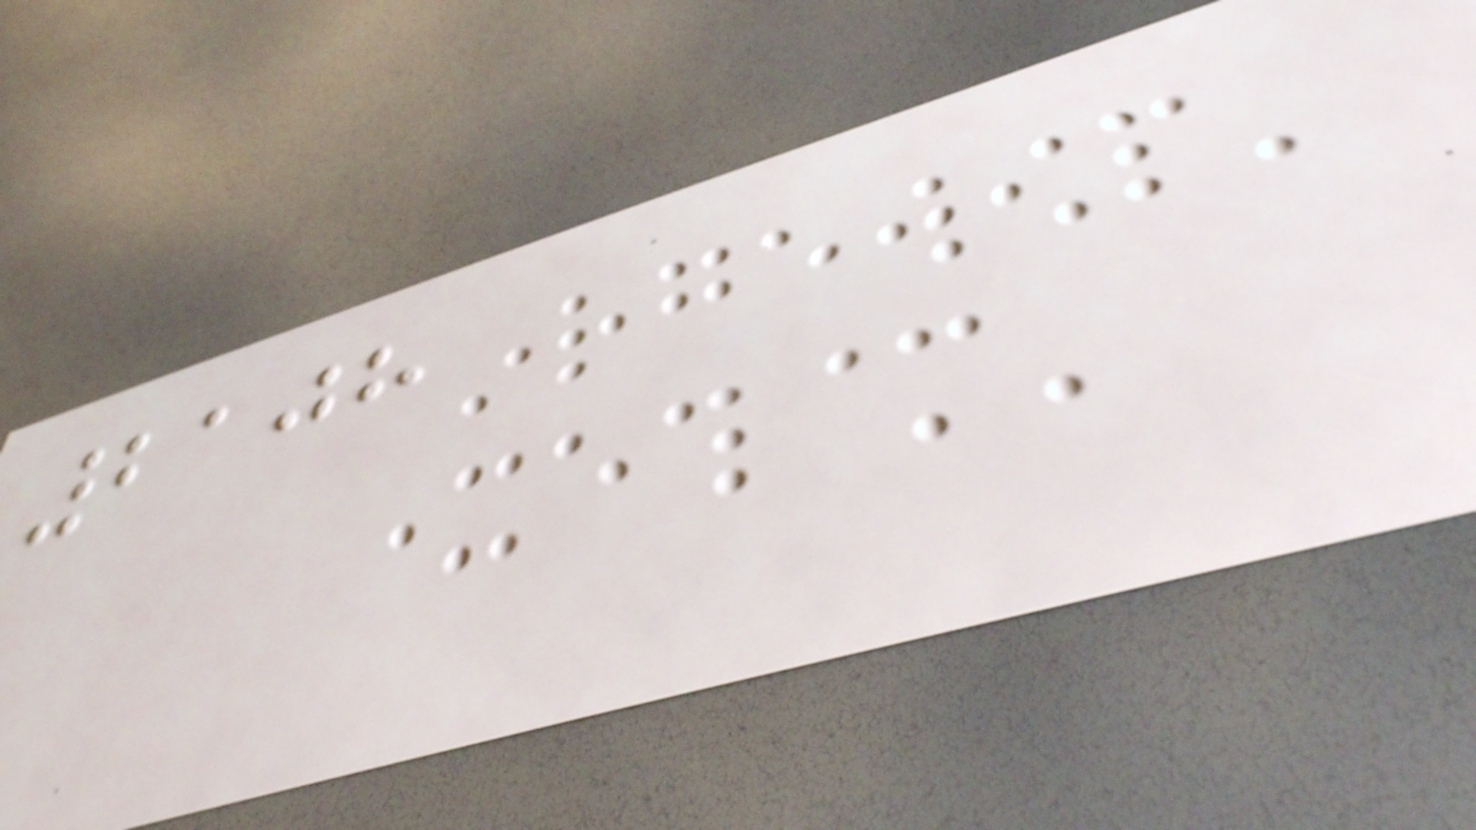2108
